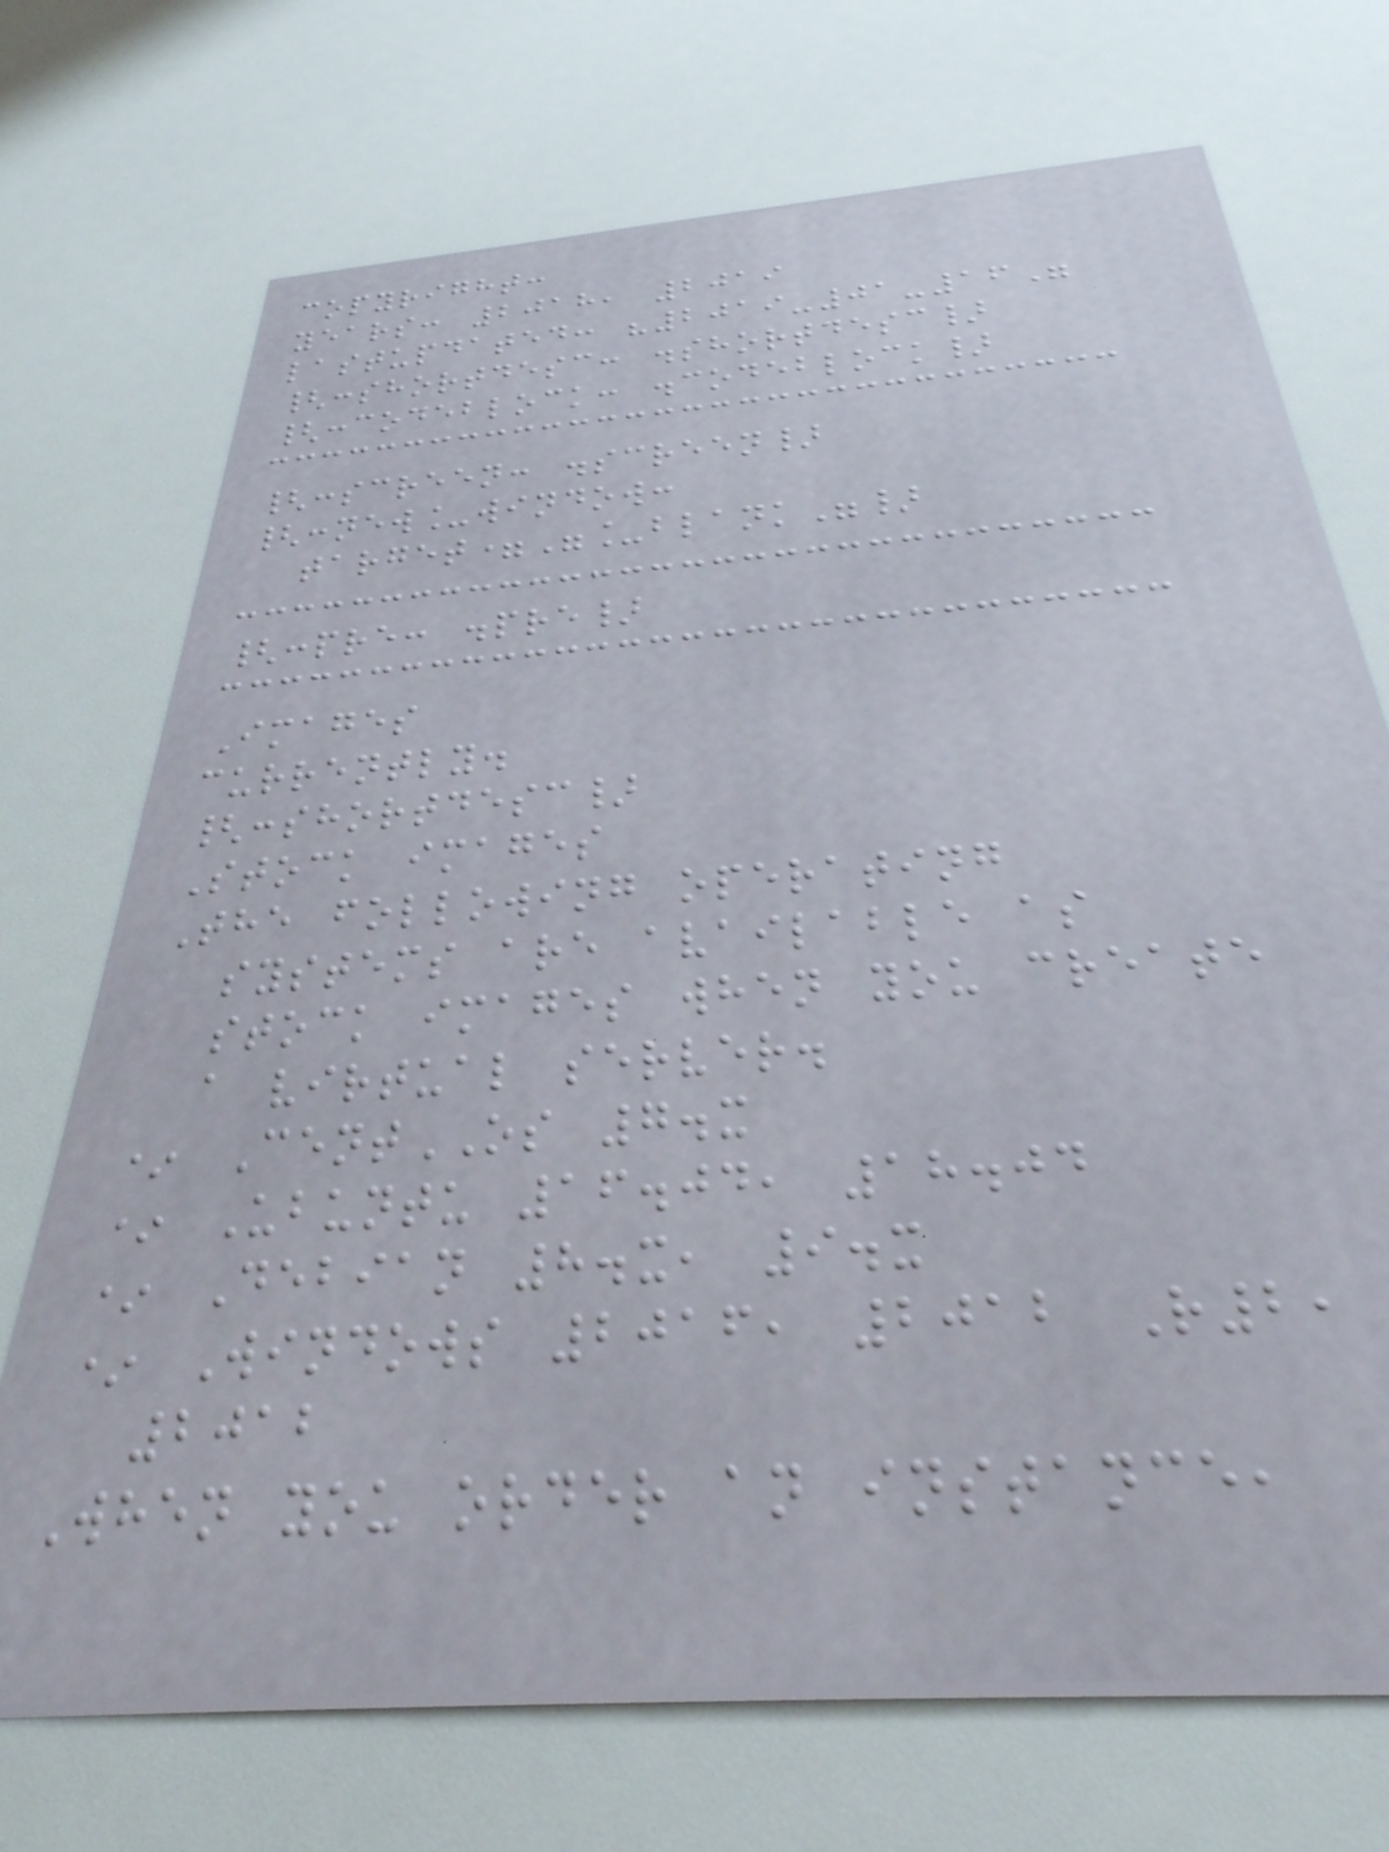copyright:
years: 2018, 2019
lastupdated: "2019-01-16"
{:shortdesc: .shortdesc}
{:codeblock: .codeblock}
{:screen: .screen}
{:new_window:
target="_blank"}
{:pre: .pre}
Images
currently.
{:shortdesc}
Stock images
The following operating
systems are available as
stock images when you create
a virtual server.
* CentOS 7.x
* Ubuntu 16.04, 18.04
* Debian 8.x, 9.x
* Windows 2016, 2012 R2,
2012
When you order an instance,
